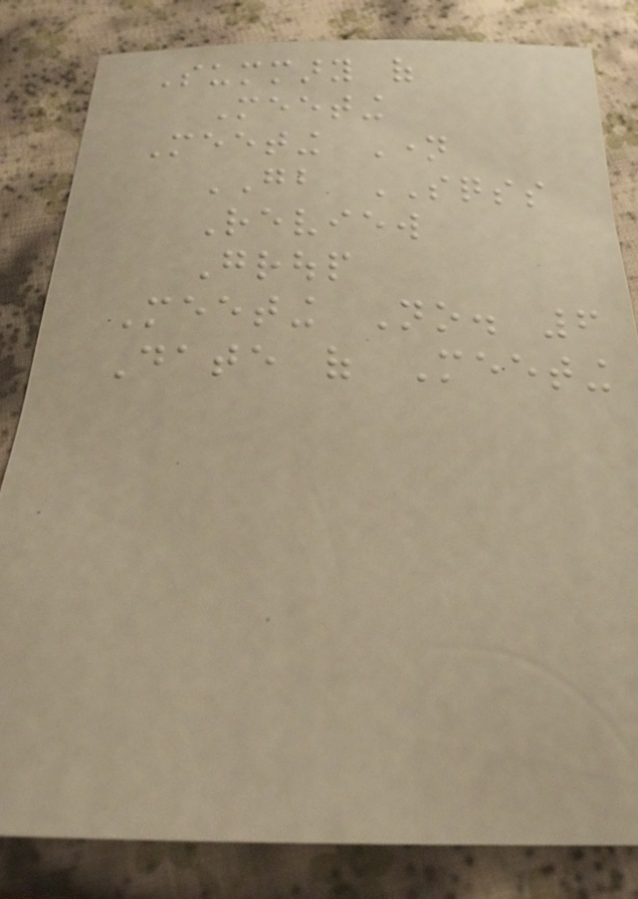Summary of
Meeting
Meeting Name
GB SQSS
Review
Group
Meeting No. 6
Date of Meeting
